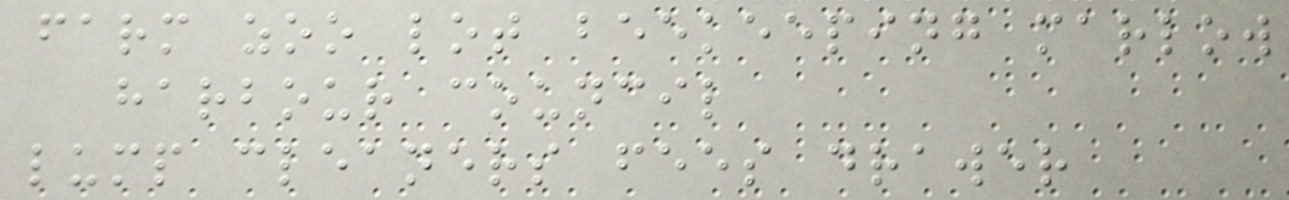farm zoo lot beekeeping marlow
harbour council
lump cleaners fees drawer
